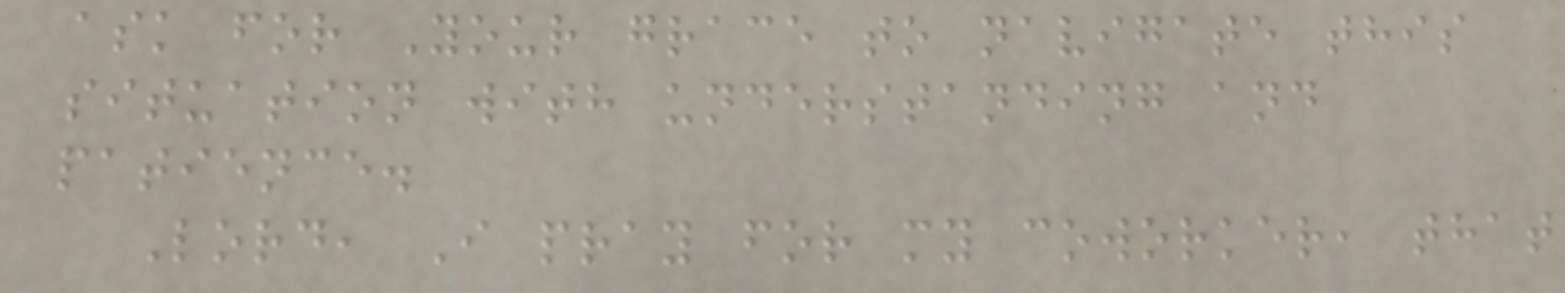ask for Your grace to navigate this
situation with understanding and
patience.
Lord, I pray for my coworker, that
